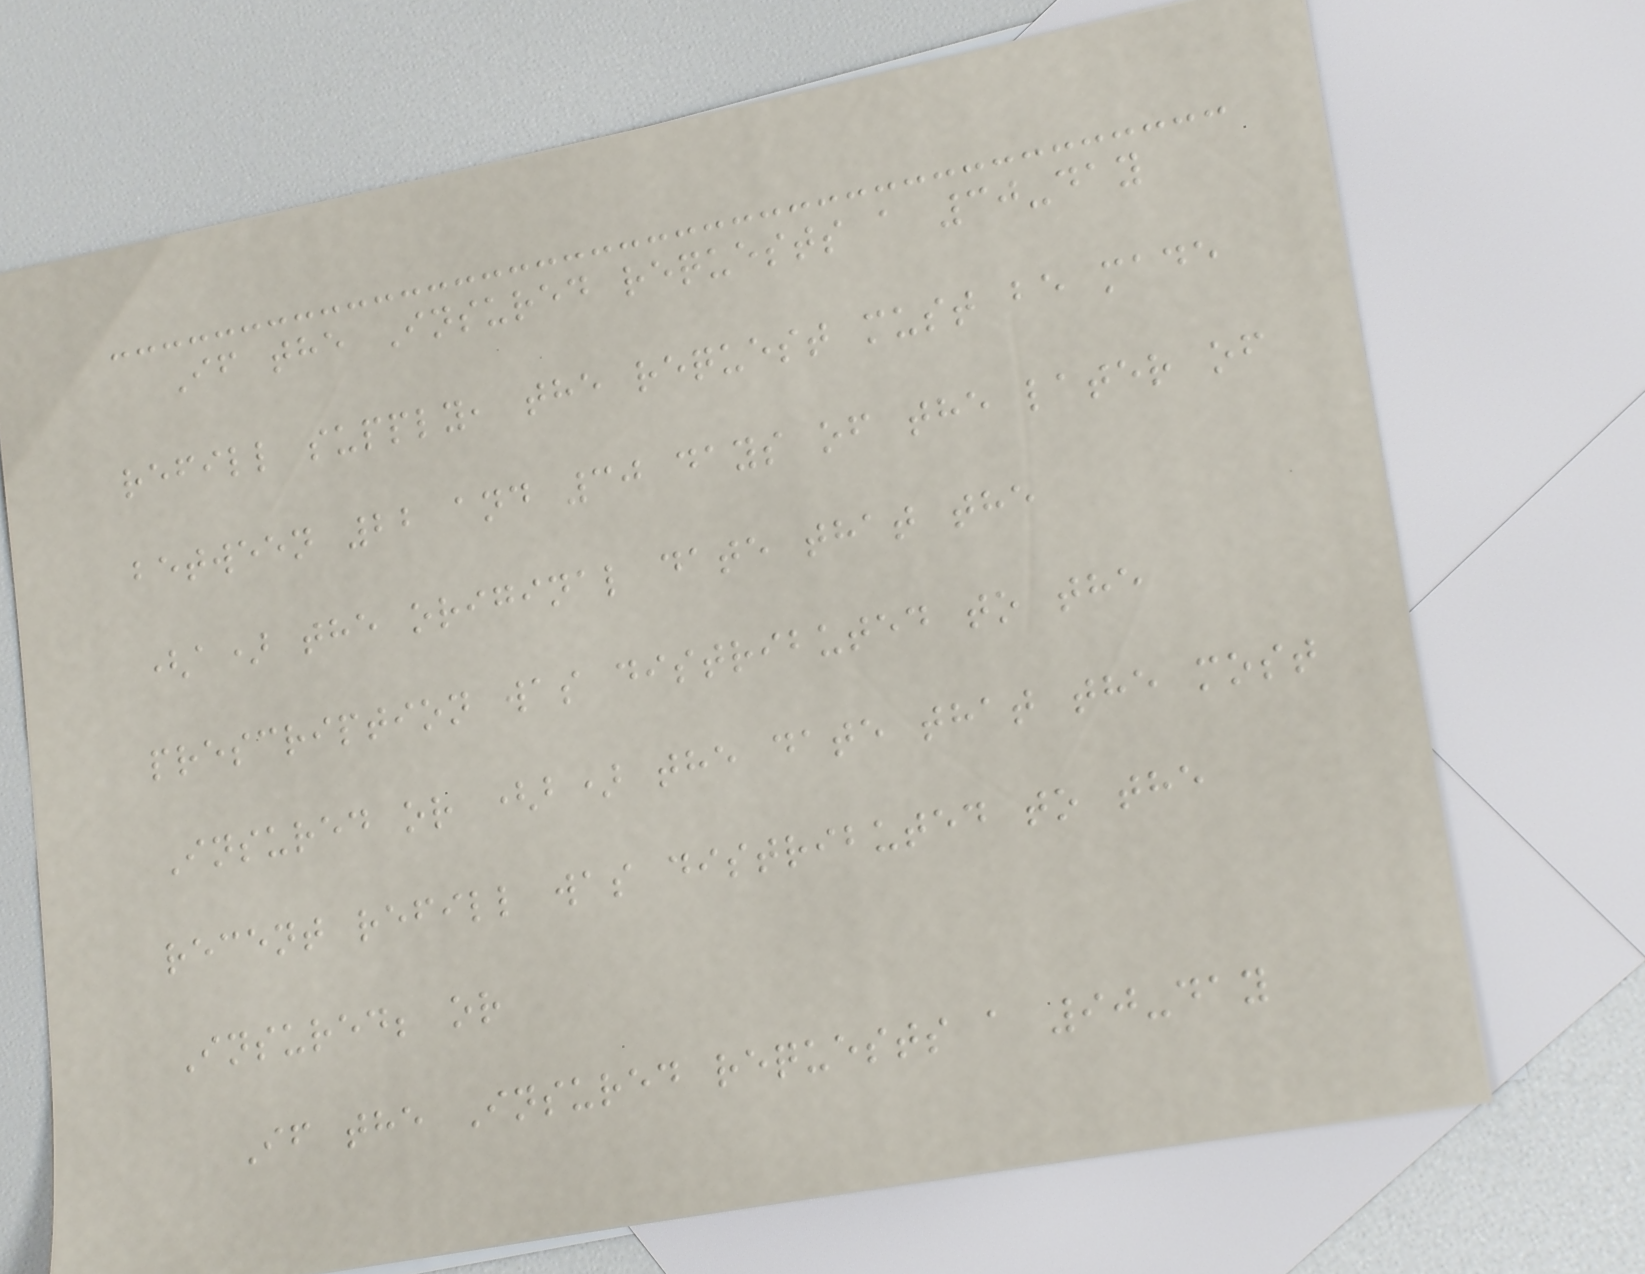If the Insured requests a 30-day
refill supply, the request must be made
between 22 and 30 days of the later of
(a) the original date that the
prescription was distributed to the
Insured or (b) the date that the most
recent refill was distributed to the
Insured; or
If the Insured requests a 90-day
